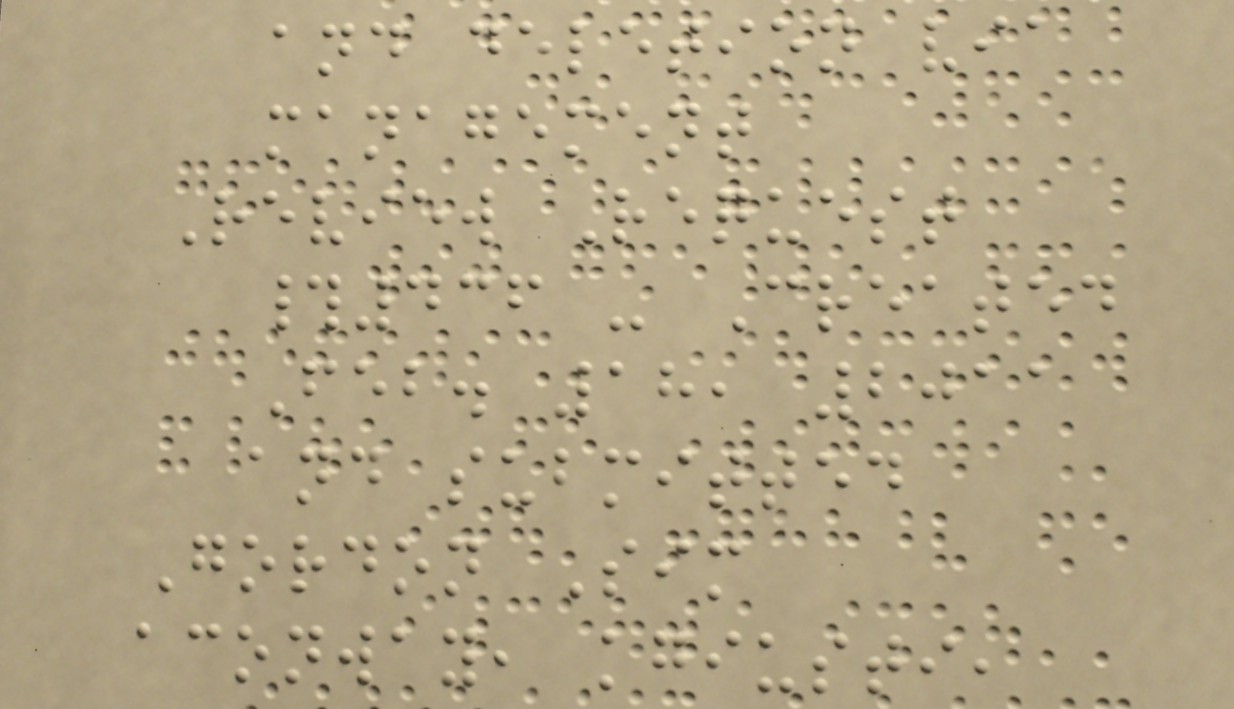and deletion via
management
Review Request
#436 - Created
Feb. 18, 2011
and submitted
Gordon Sim
aconway, kgiusti,
